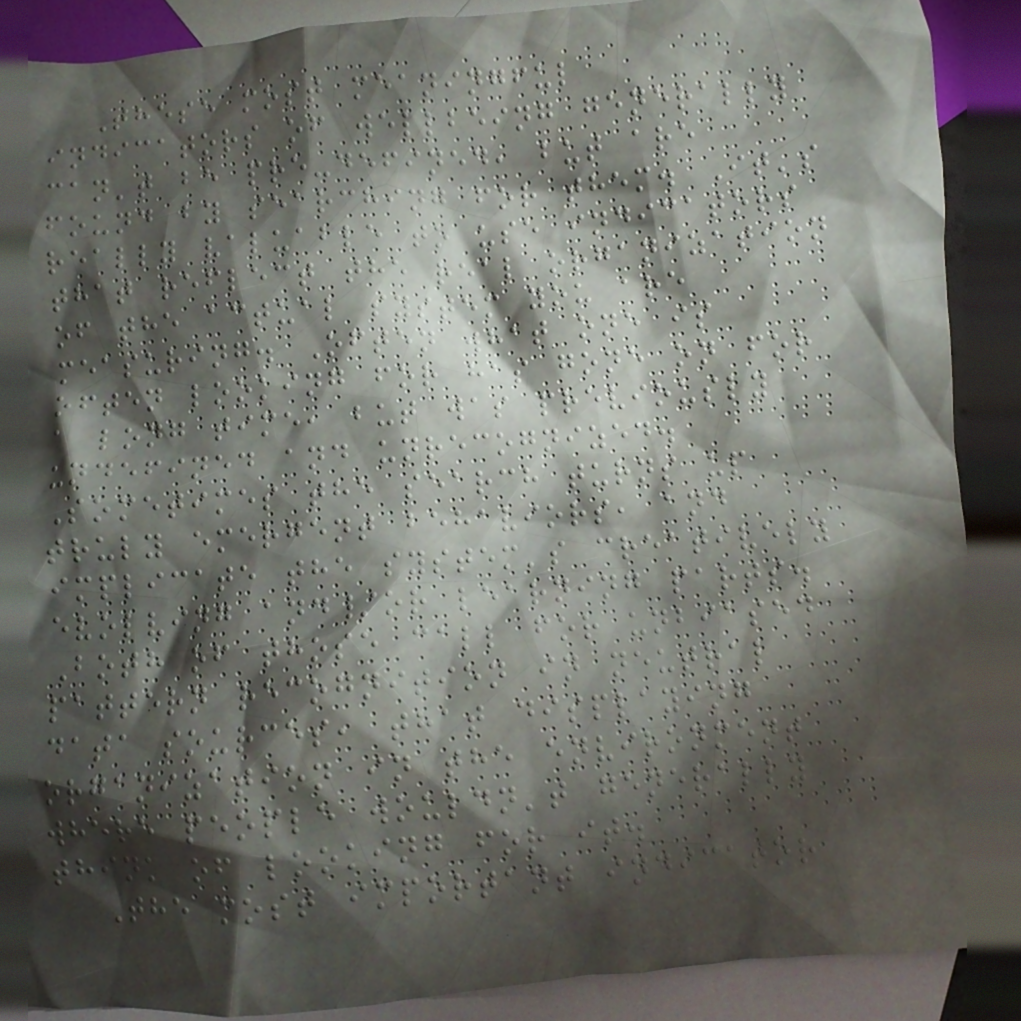These most meaningful
indicators of wellbeing generally
can't be pre-defined, but are
found by searching for them. It's
really valuable to use indicators
that reflect the real organization
of the actual system you are
measuring. Often what one is
often looking for has gone on for
a long time, but was previously
undefined and unrecognized.
Sometimes the search turns up
truly emergent behaviors, and
implicate the system's creatively
evolving and/or learning parts.
Both of those call for unbiased
pattern recognition in neutral
data sources, that displaying
organization in the environment
where people wouldn't generally
think of looking for it.
The most important indicator
